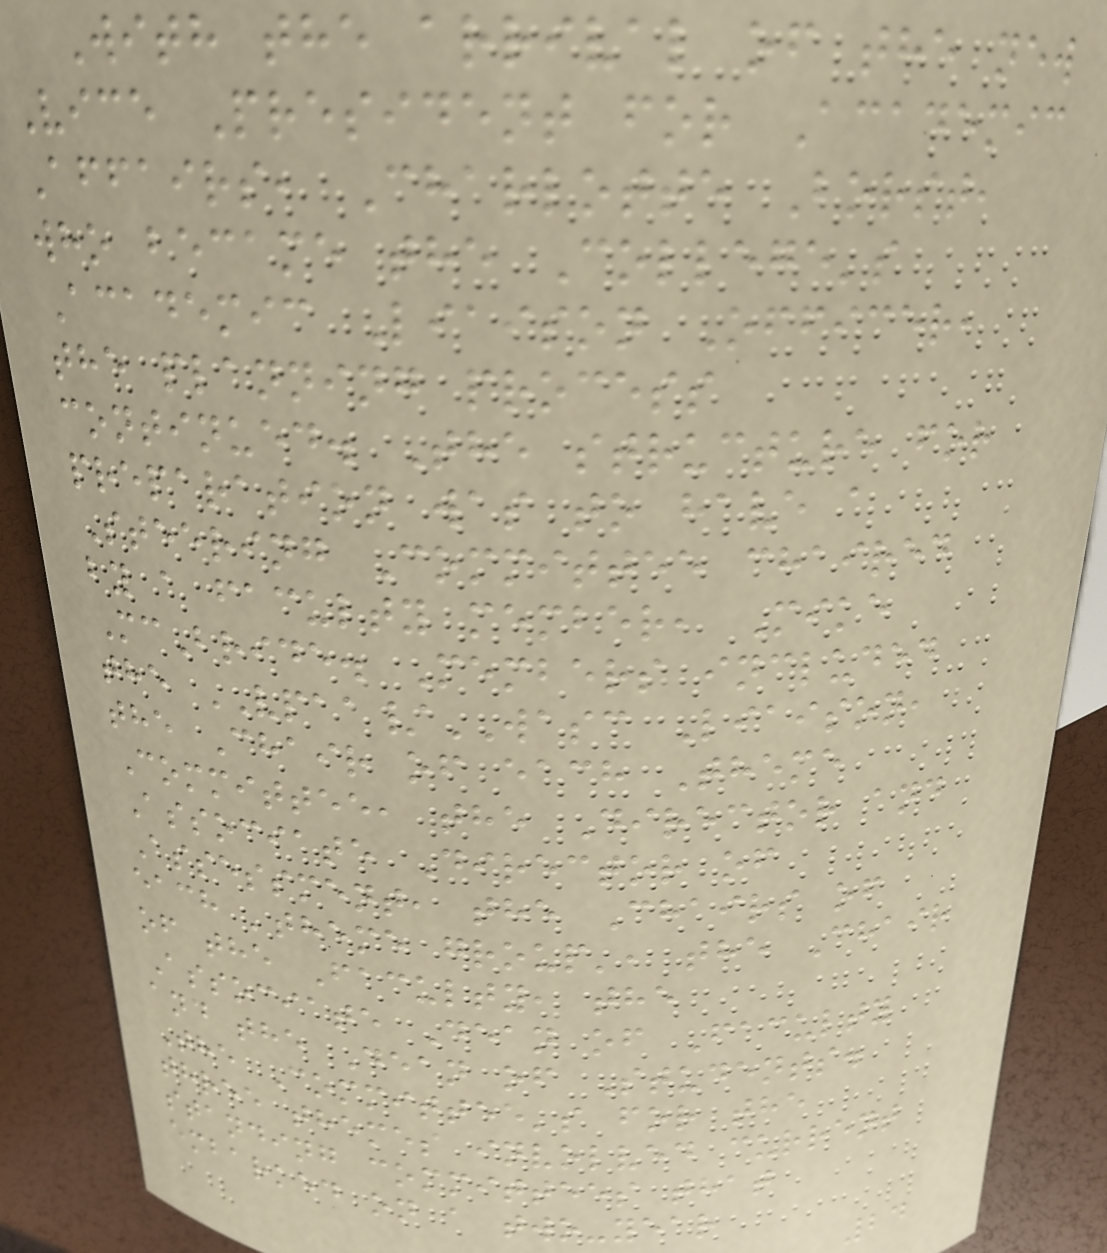With the arrival of the new
Vice President for Academic
Affairs, Charlotte Borst,
who became the College's
Academic Liaison Officer,
the planning process
continued. The structure for
preparation was to have a
Steering Committee chaired
by a faculty member, Mike
McBride. Members included
the VPAA/WASC Liaison,
the Chair of each Theme
Committee, the Director and
Associate Director of
Assessment, the Chairs of
each 'theme group', the Chair
of the Faculty, the
Associate Dean of Faculty
and the Dean of Students.
The Committee's for the
three themes involved current
standing committees that
embarked on a two-year
24
